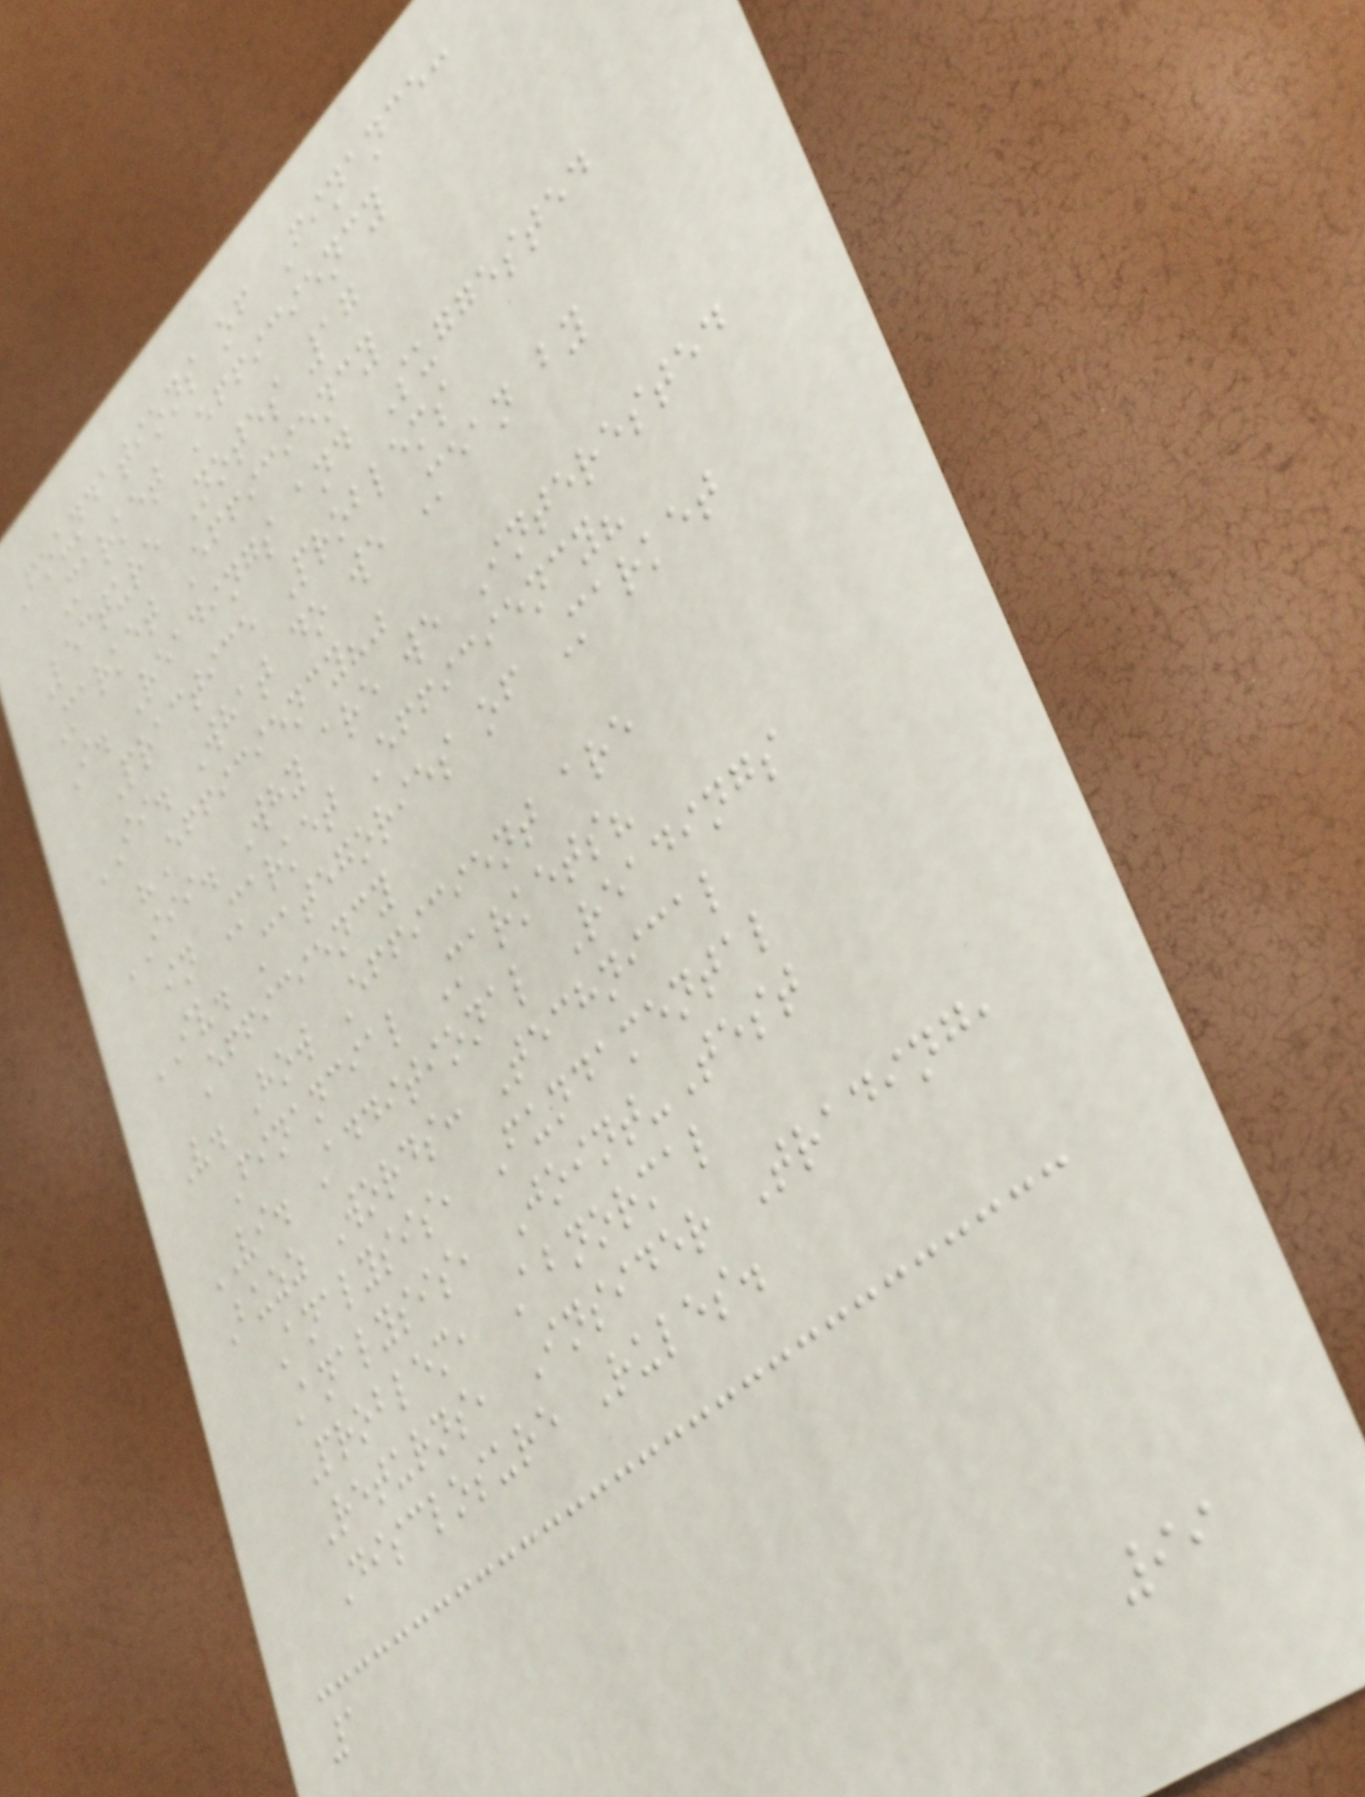Foundations of Finance:
Market Efficiency
Lecture Notes 17
Market Efficiency
I. Readings and Suggested
Practice Problems
II. What do we Mean by
"Efficiency?"
III. Why are we Interested
in Market Efficiency?
IV. Categories of Market
Efficiency
V. How Efficient are
Financial Markets?
VI. Additional Readings
Buzz Words: Technical
Analysis, Fundamental
Analysis, Joint-Test
Problem, Abnormal
Returns, Insider Trading,
Disclosure Rules.
1
99
